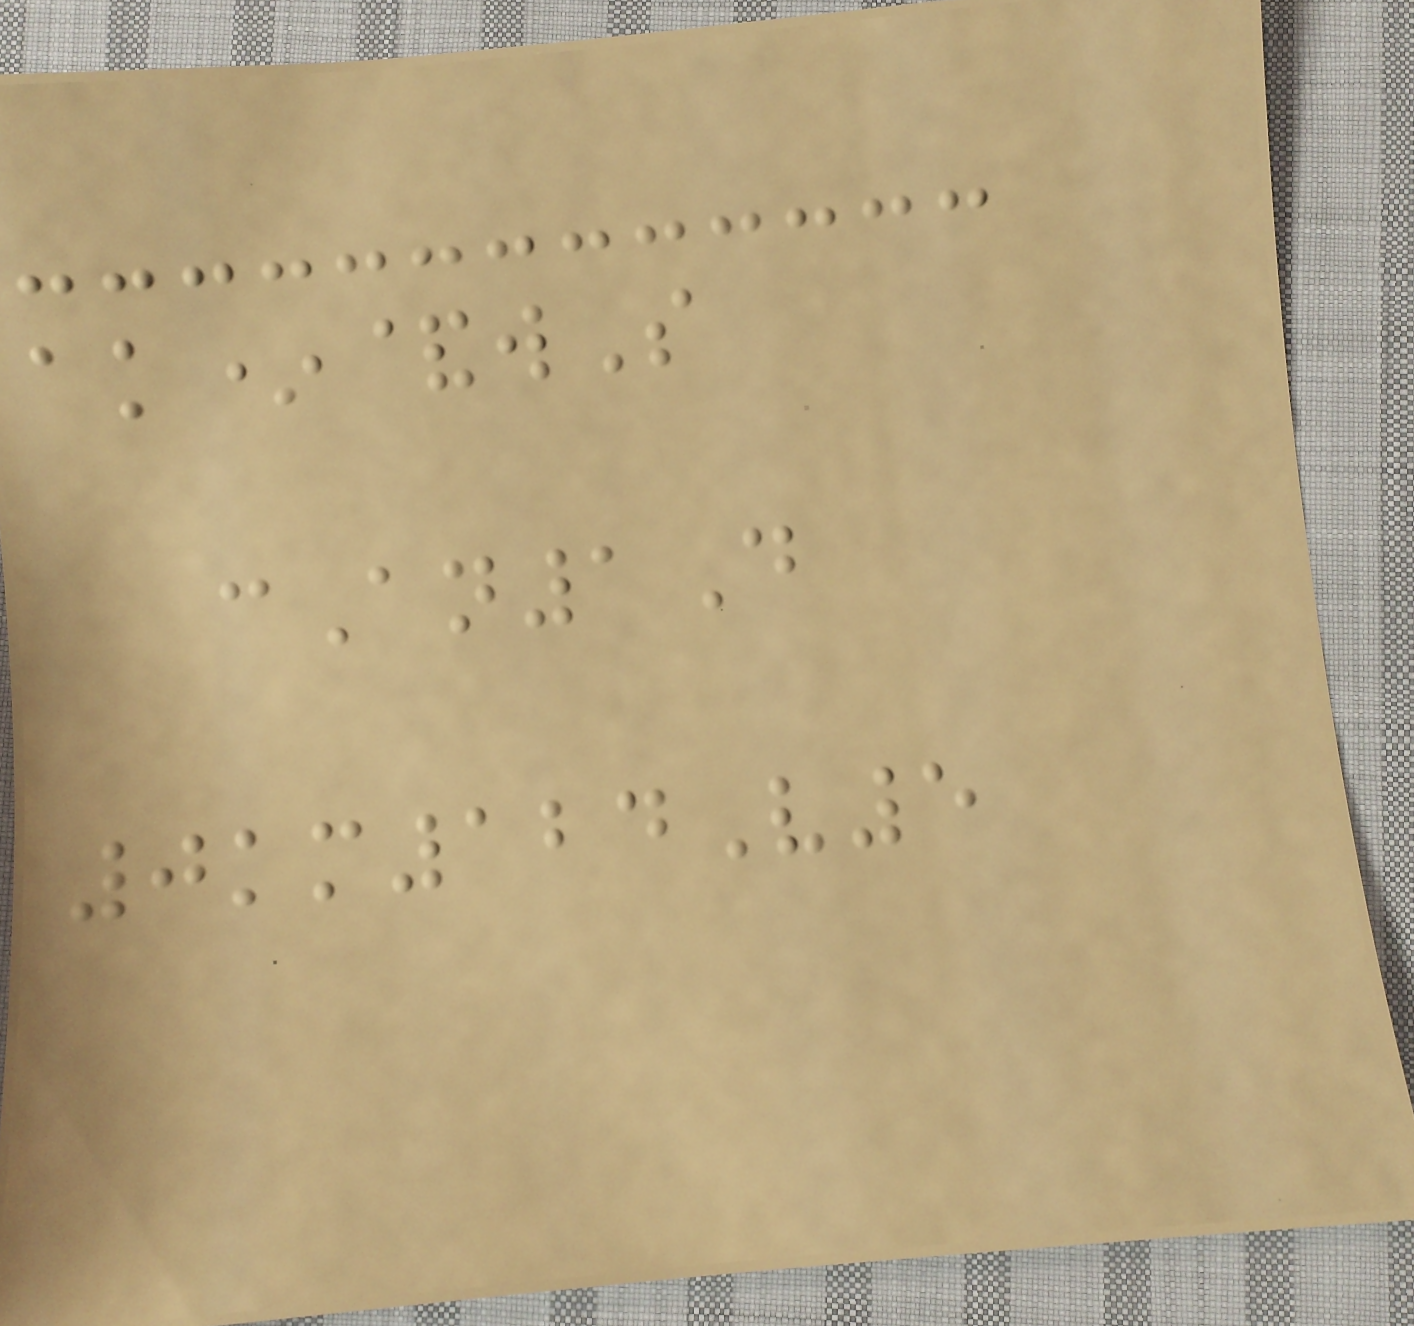ak*&wS
cAn1D
0km124V5
